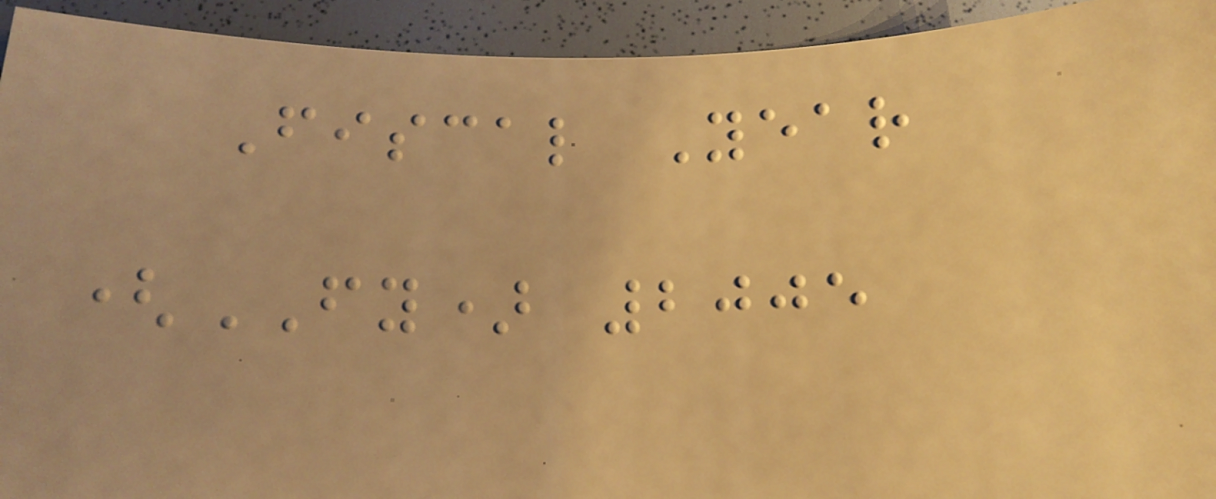Fiscal Year
(FY) 2005
